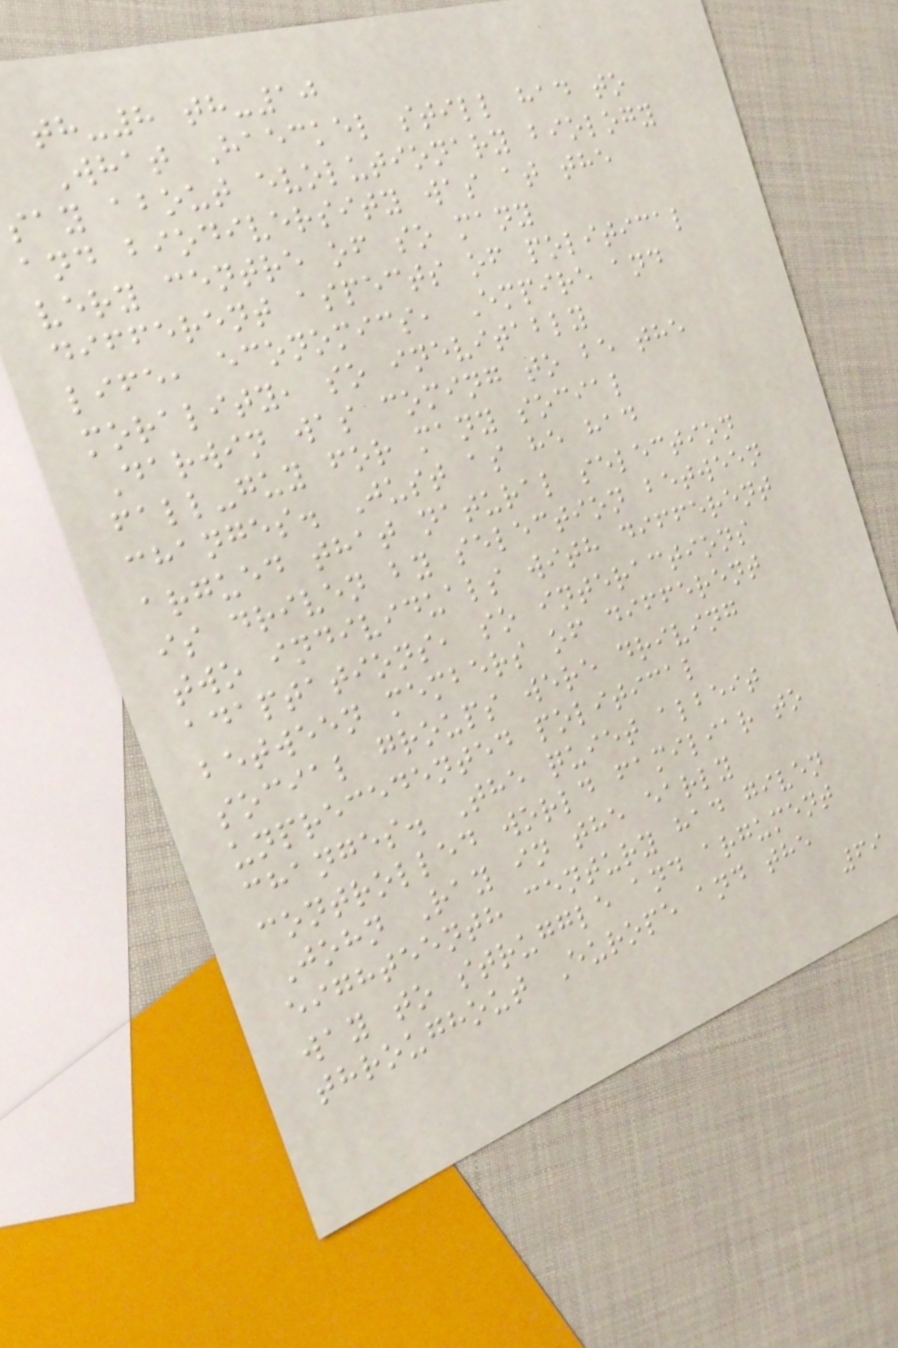th-8 th-10
What Haeckel still had to
say about evolutionary biology
and biodiversity was at the
very centre of so many
different aspects of political
life, economics, Empire and
morality, so inevitably
Darwin was coming to be the
fall-guy for many social
changes. Just as he had
argued that natural selection
is driven by selection between
two individuals with different
adaptations, so interactions
between members of different
social groups were driving
unprecedented political
changes. The quiet albeit
controlled world familiar to
John Ray in the early
eighteenth century had given
way to struggle and argument
throughout Europe and the
69
